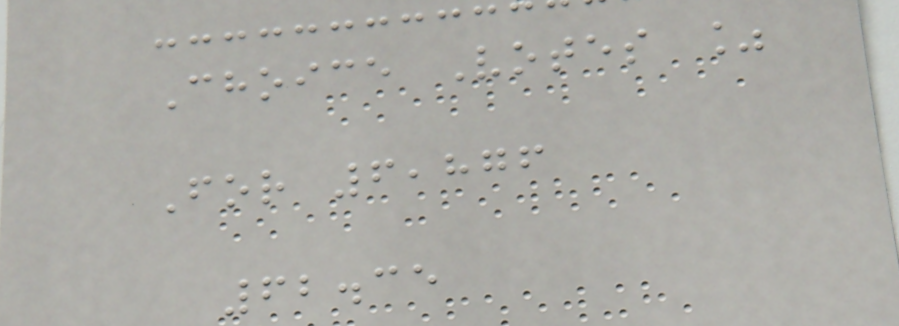Choice Votes %
For 6,876
62.35
